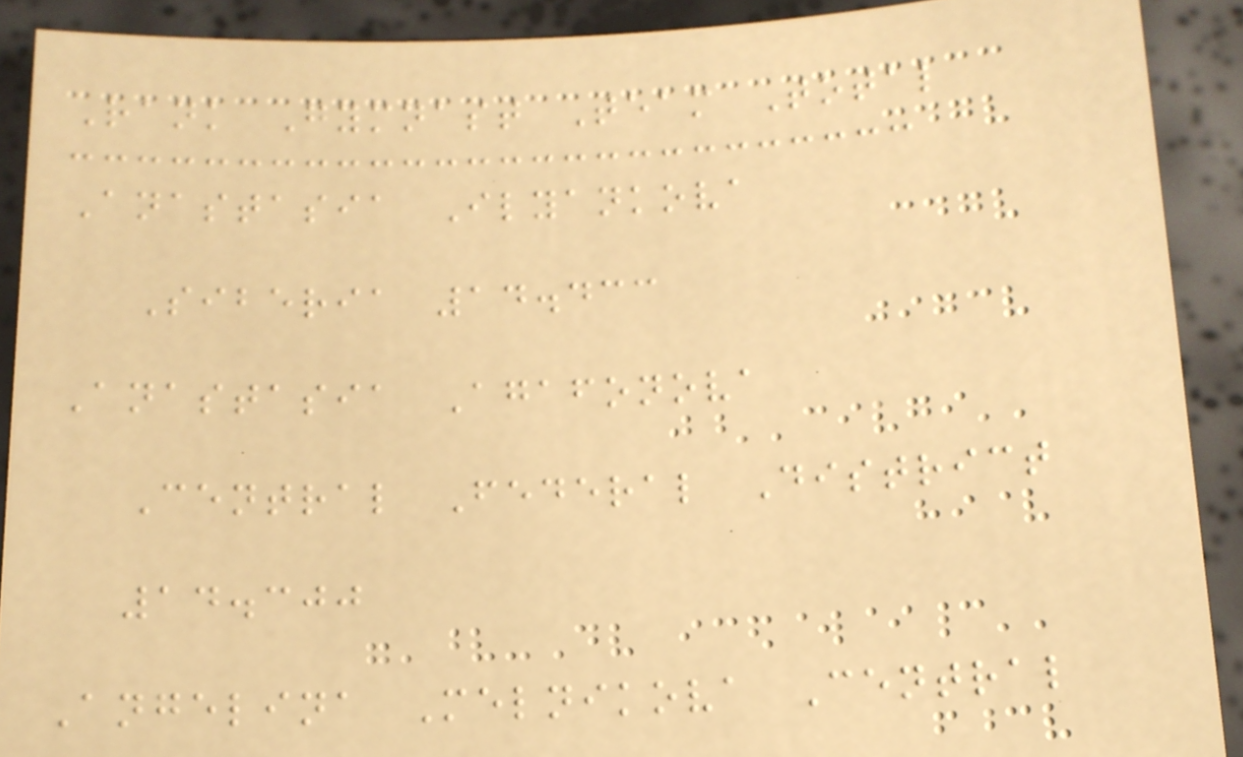Rank Gymnast Team Total
Anastasia Ilyankova
Siberia 14.433
Anastasia Agafonova
Central Federal District
14.300
Angelina Melnikova Central
